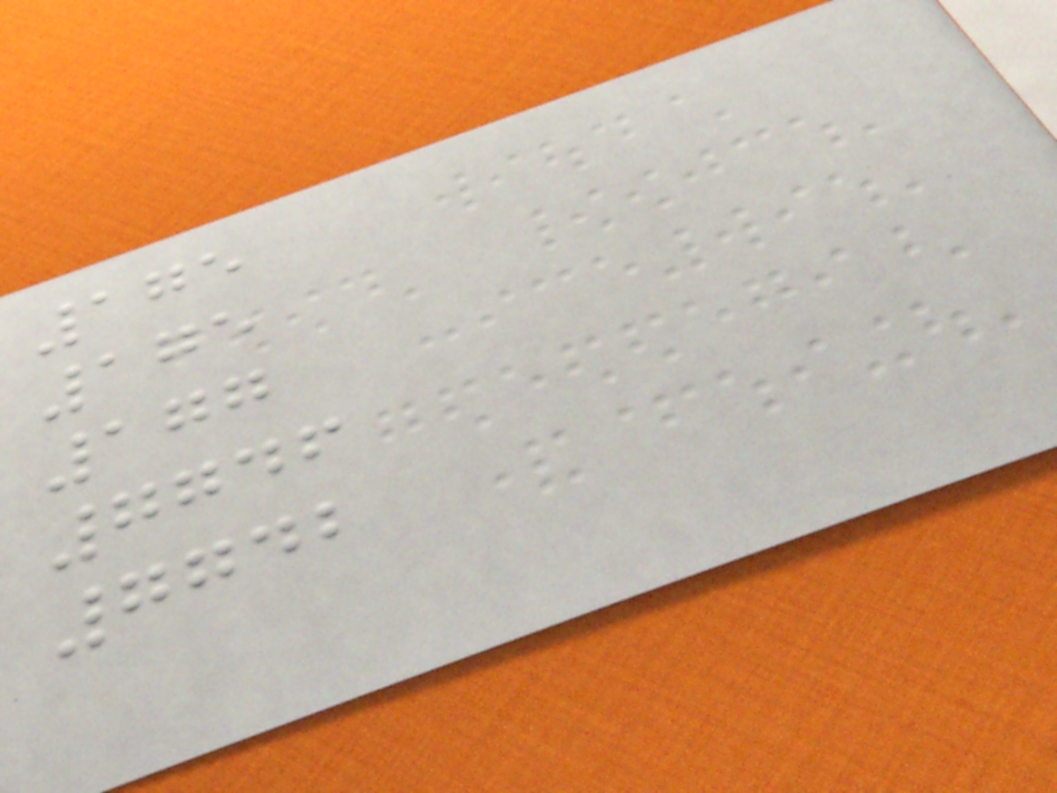175
175
177
7746
7742
